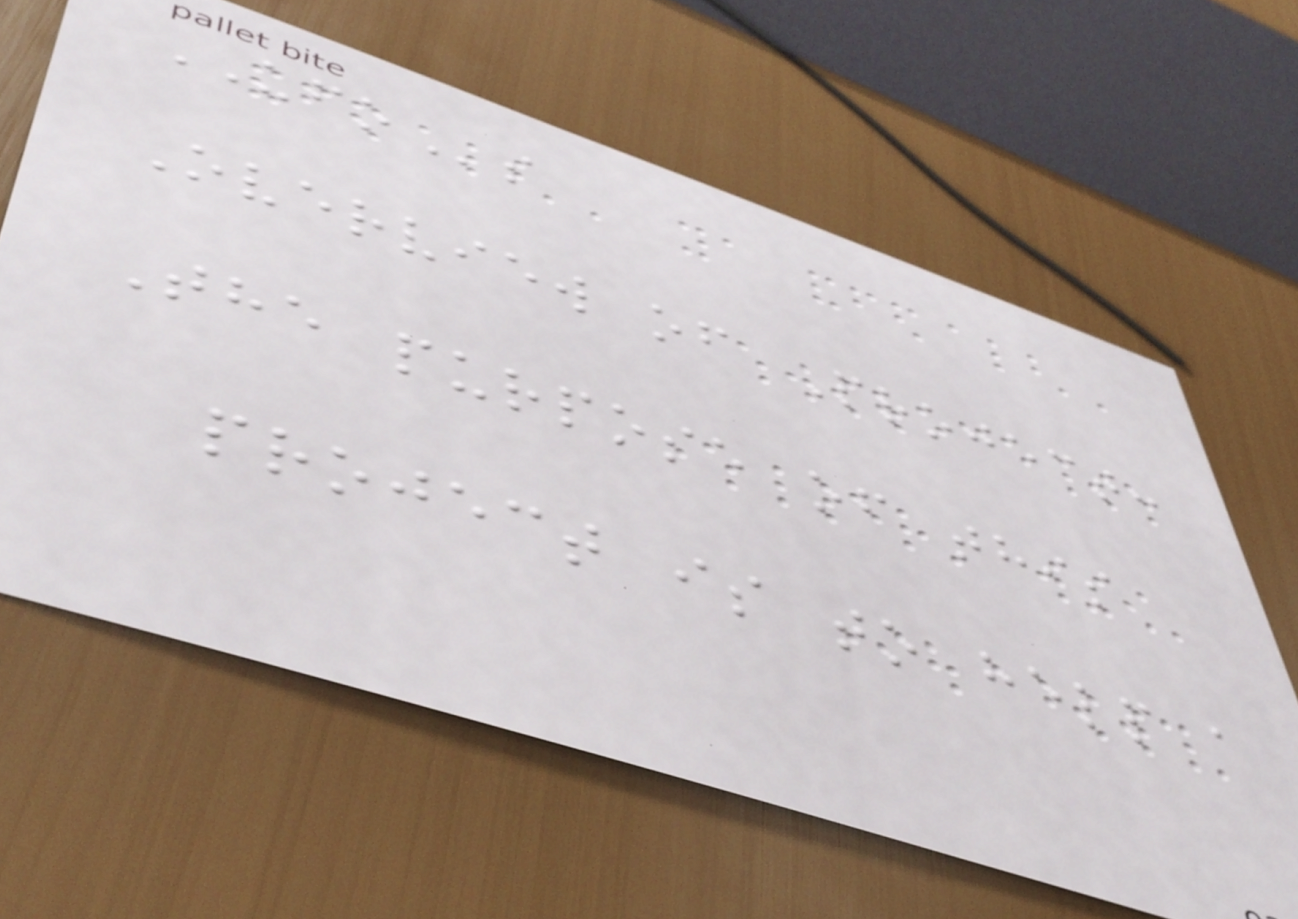UFOs
Overview of Project:
The purpose of this
project is to help a
